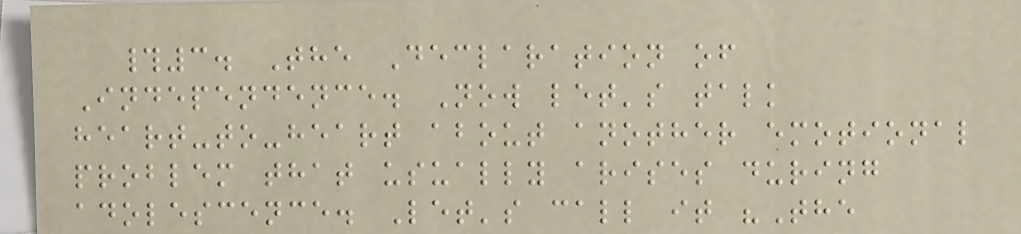#3. The Declaration of
Independence. Now let's talk
heart-to-heart about another emotional
problem that usually arises during
adolescence. Let's call it "The
